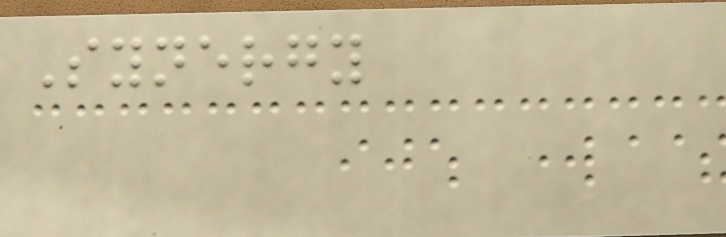Synergy
